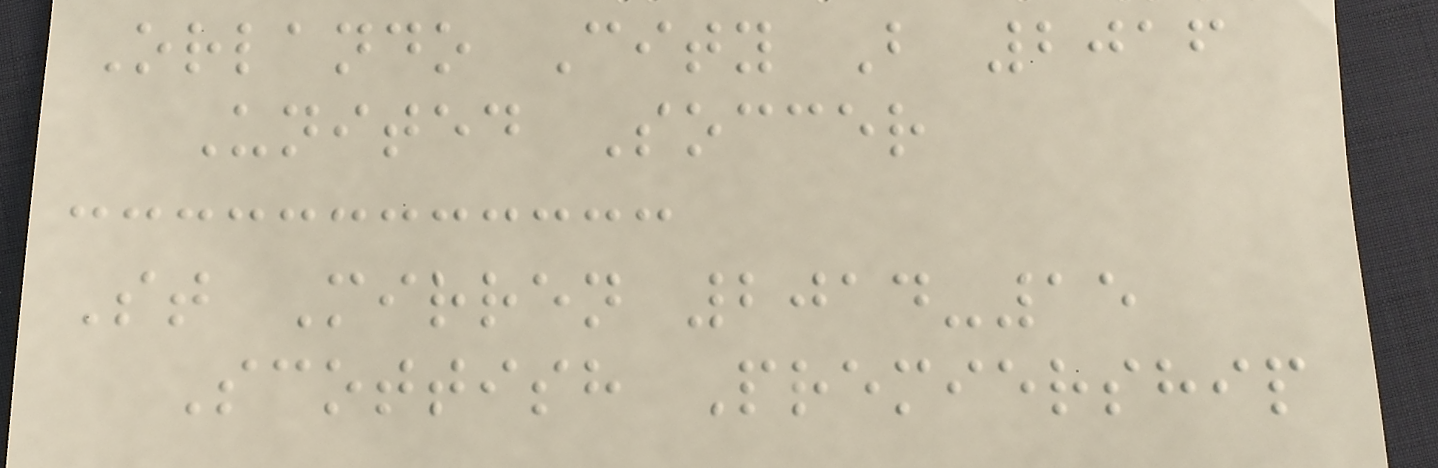Orlando City B 2016
United Soccer
St Mirren 2014-15
Scottish Premiership
